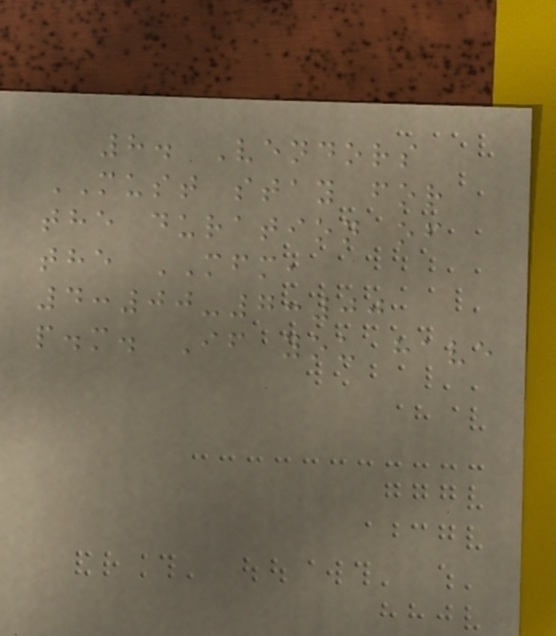8. Vendors
MUST stay for
the duration of
the MFM,
4:00-7:00
p.m. If you have
